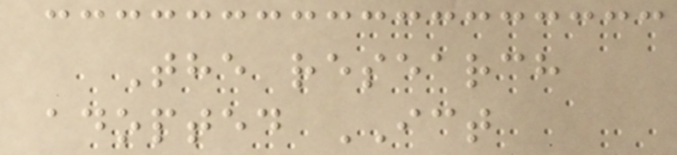The research
adopted ICT
